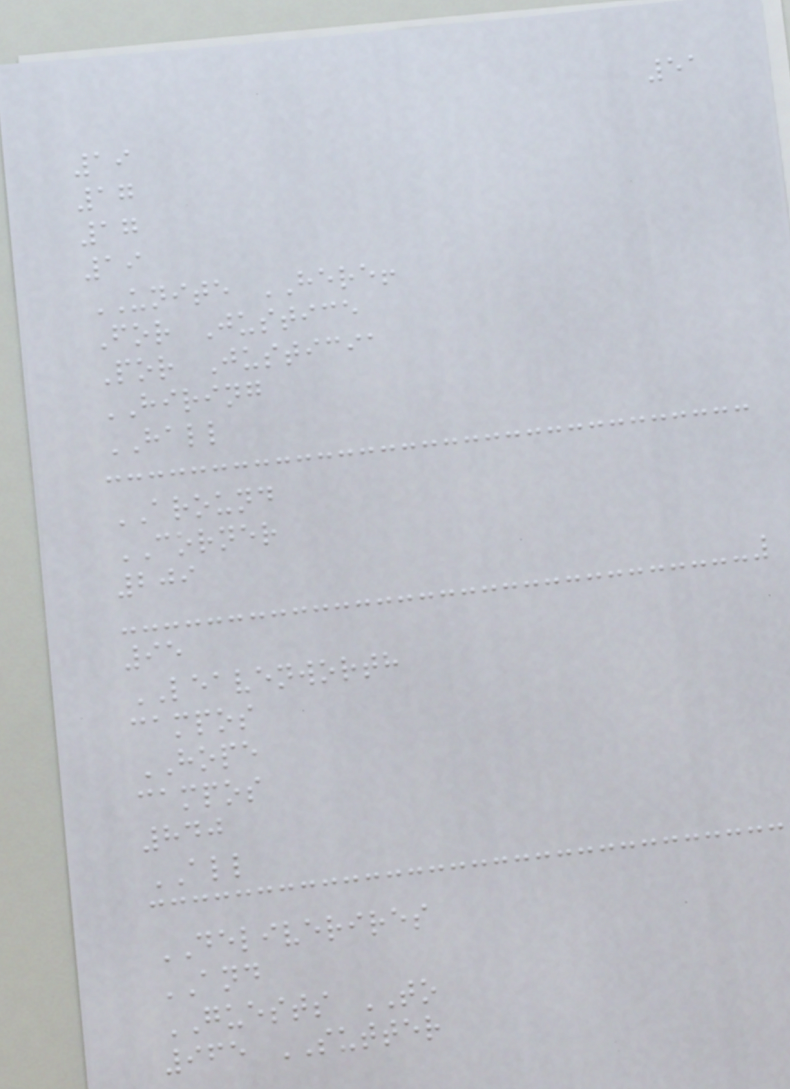51
19
17
17
19
UNITE HERE!
For Justice
Por Justicia
HIRING
HALL
AROUND
CORNER
209
95
LEAVENWORTH
campos
HOPE
campos
840
ALL
DELIVERIRES
AND
GUESTS TO
965 SUTTER
